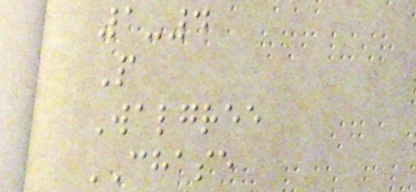1-4
P
Walgree
CHASE
